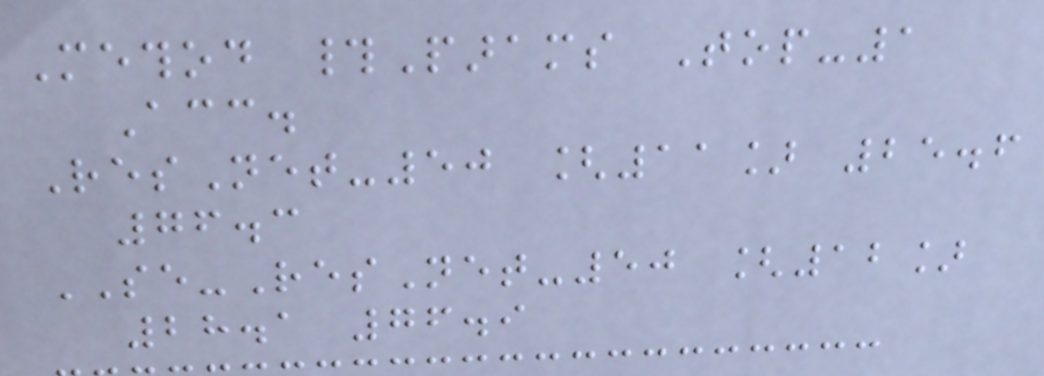Method #Params Top-1
Acc.
ResNet-50 [11] 25.6
76.3
SE-ResNet-50 [12]
28.1 76.9
